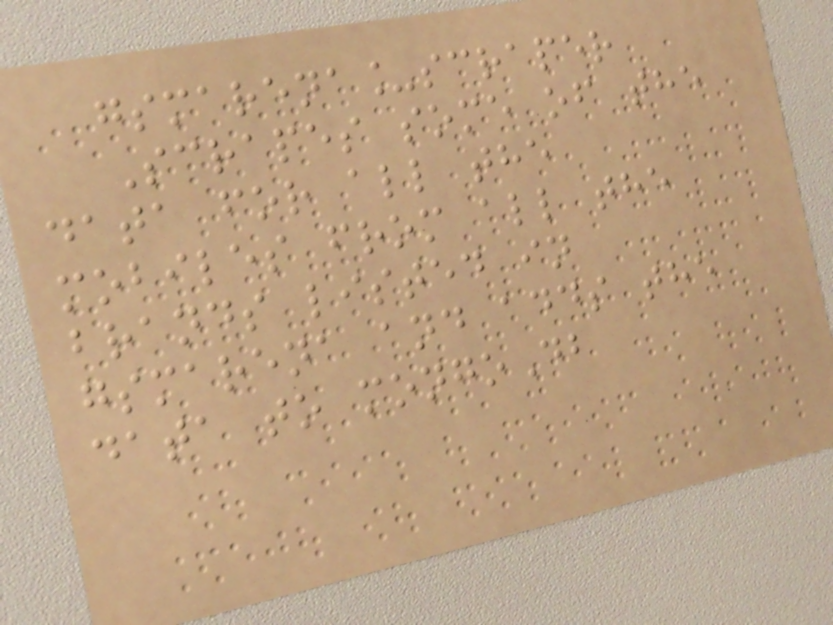gsmarena_scraper
Scrapes some of the
data for all the
mobiles from all the
brands listed in
gsmarena and adds the
data to mongoDb
